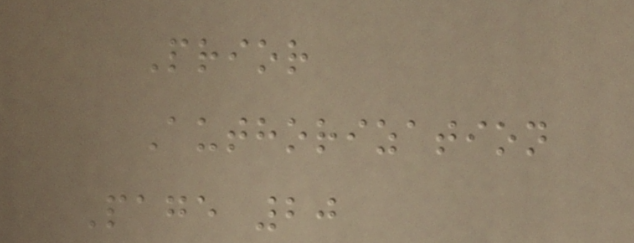Prior
Authorization
Page 20
